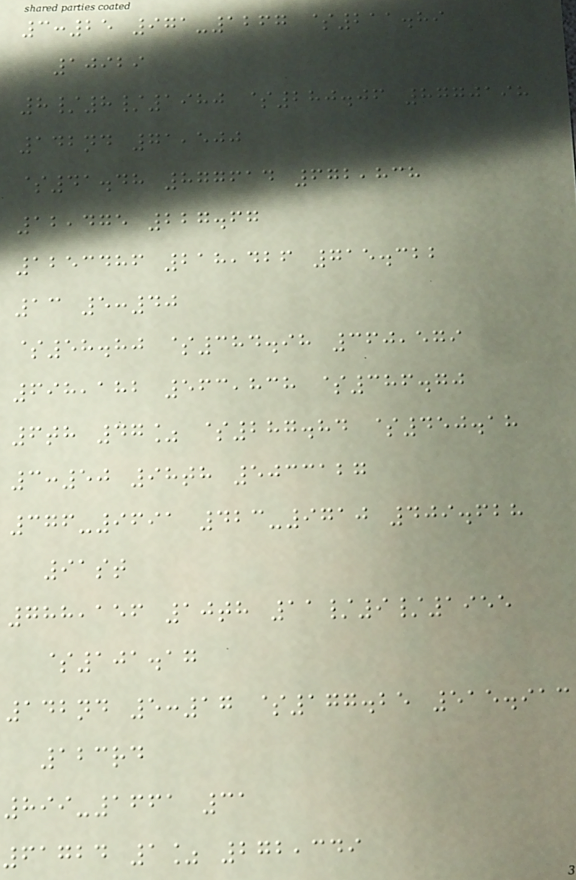3:25 971-1267 $211.89
10929
8/8/1980 $280.06 8770198
142nd 71,500
$41.48 877614 672,838
12,475 227.67
1253486 218,426 715.322
13 5:40
$58.80 $384.98 360,579
698,182 563,838 $386.70
6th 47% $287.84 $450.18
3:50 98th 5033127
376-9691 423-9710 409.628
91st
788,156 10th 11/9/1955
$101.17
142nd 5:17 $177.25 515.913
123rd
899-1661 31
61724 1% 272,349
